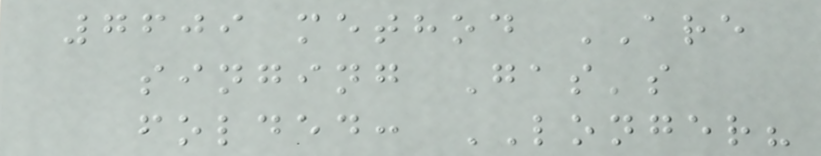7609 method ARE
singing Gas's
folded: LONGER?
